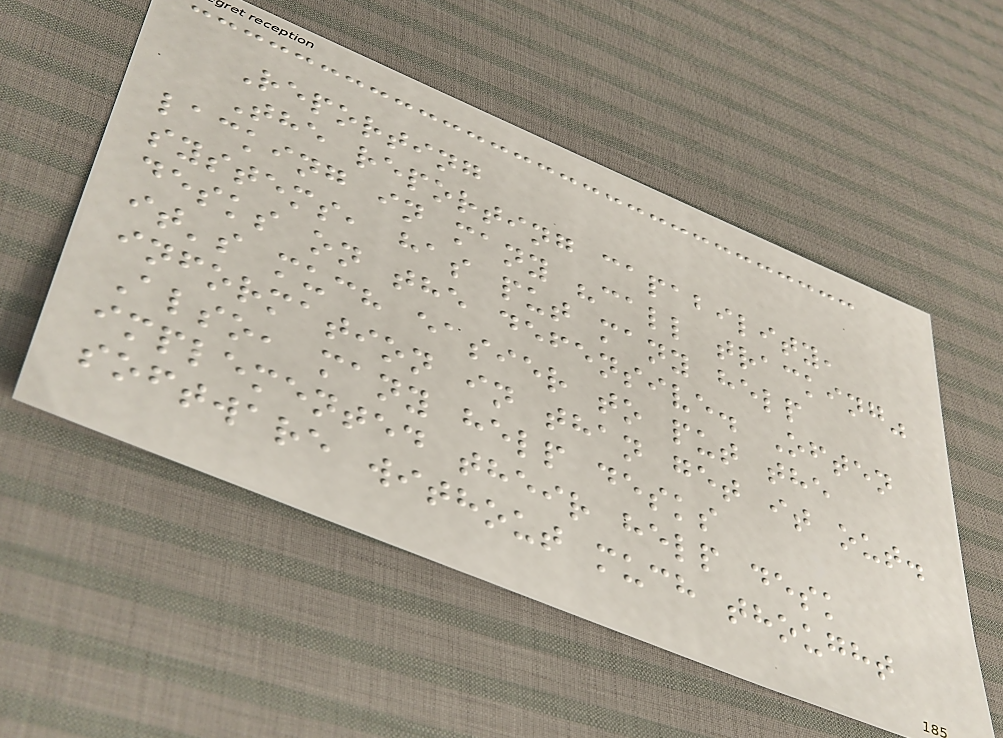Reporting
The reporting capability,
lacking in many "call tracking"
systems, has put many help
desks on the defensive. Often
it's much easier to put the
information in than get it out.
Also, many help desks
implemented their help desk
software without much thought
